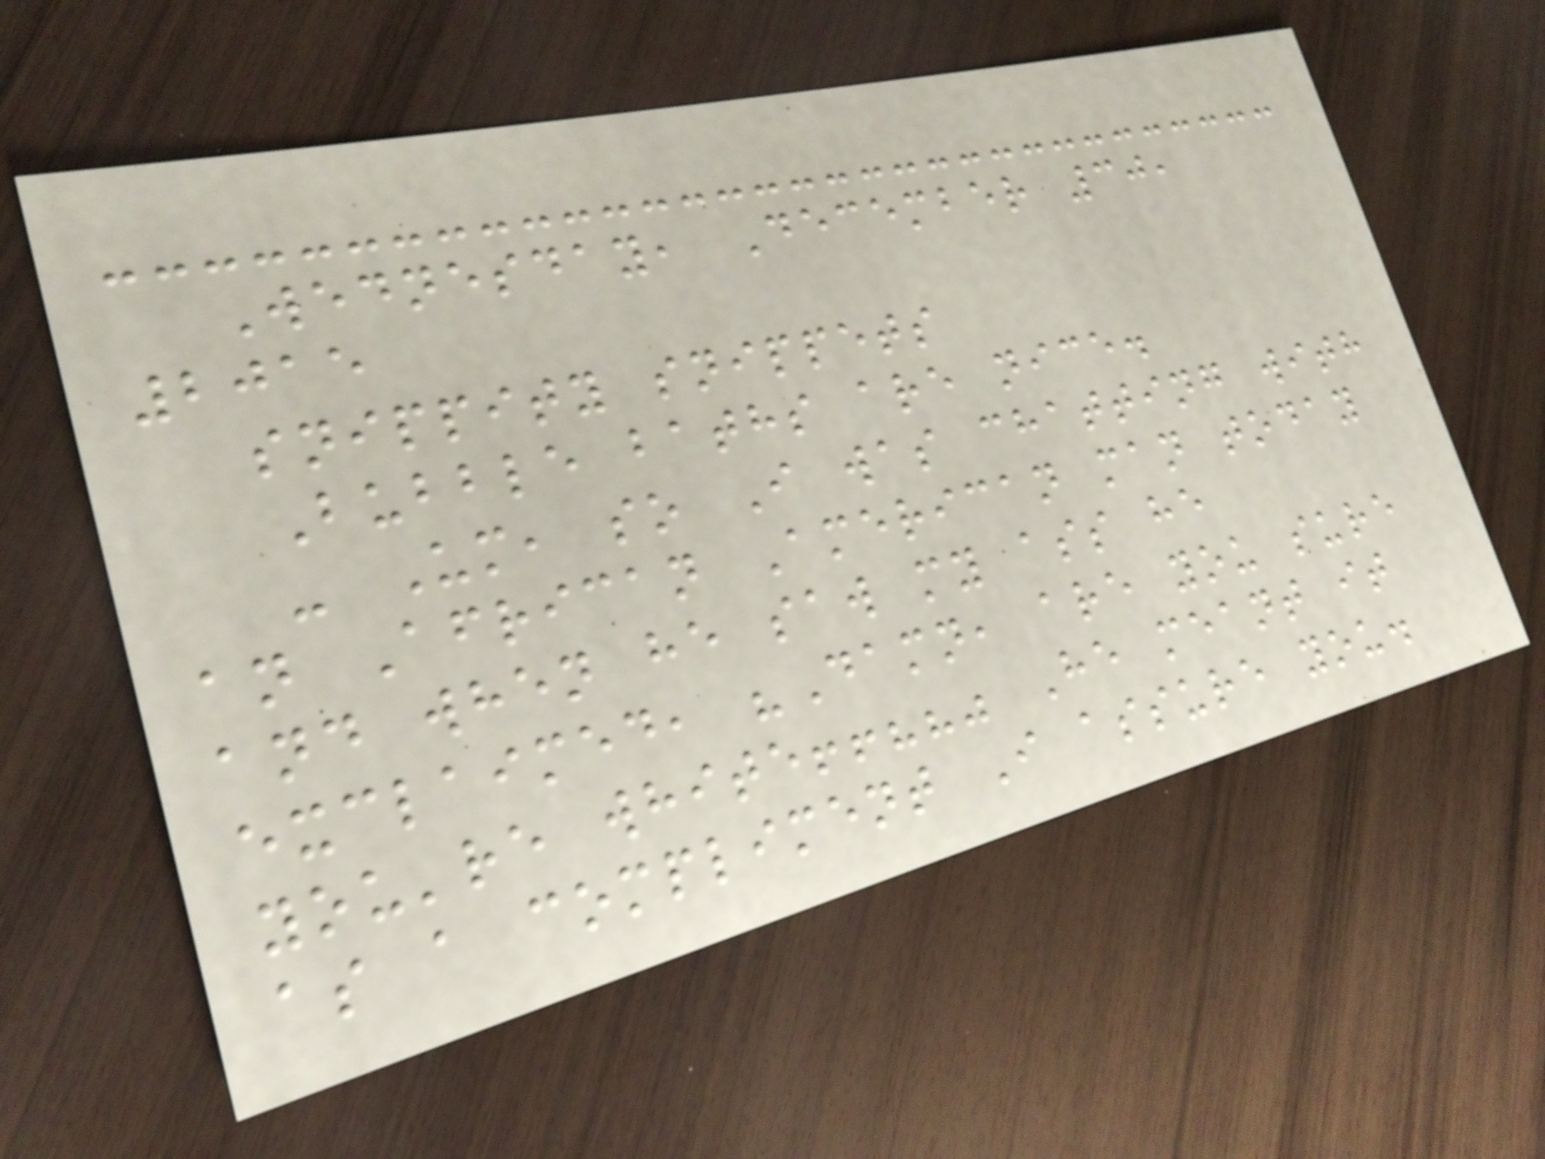Wednesday, December 30,
2015
snippity snippets
Bubble baths are nice.
- Um, so I was chatting with
an African American man today
and when he saw my ass he
exclaimed, "Damn, are you sure
you're white!!??" He meant it
as a compliment I assure you.
